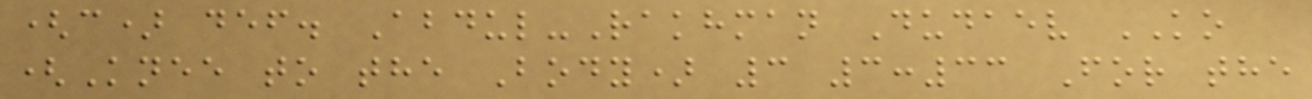(c) def. Abdul-Rakhman Dudaev KO
(Knee to the Body) 3 3:33 For the
